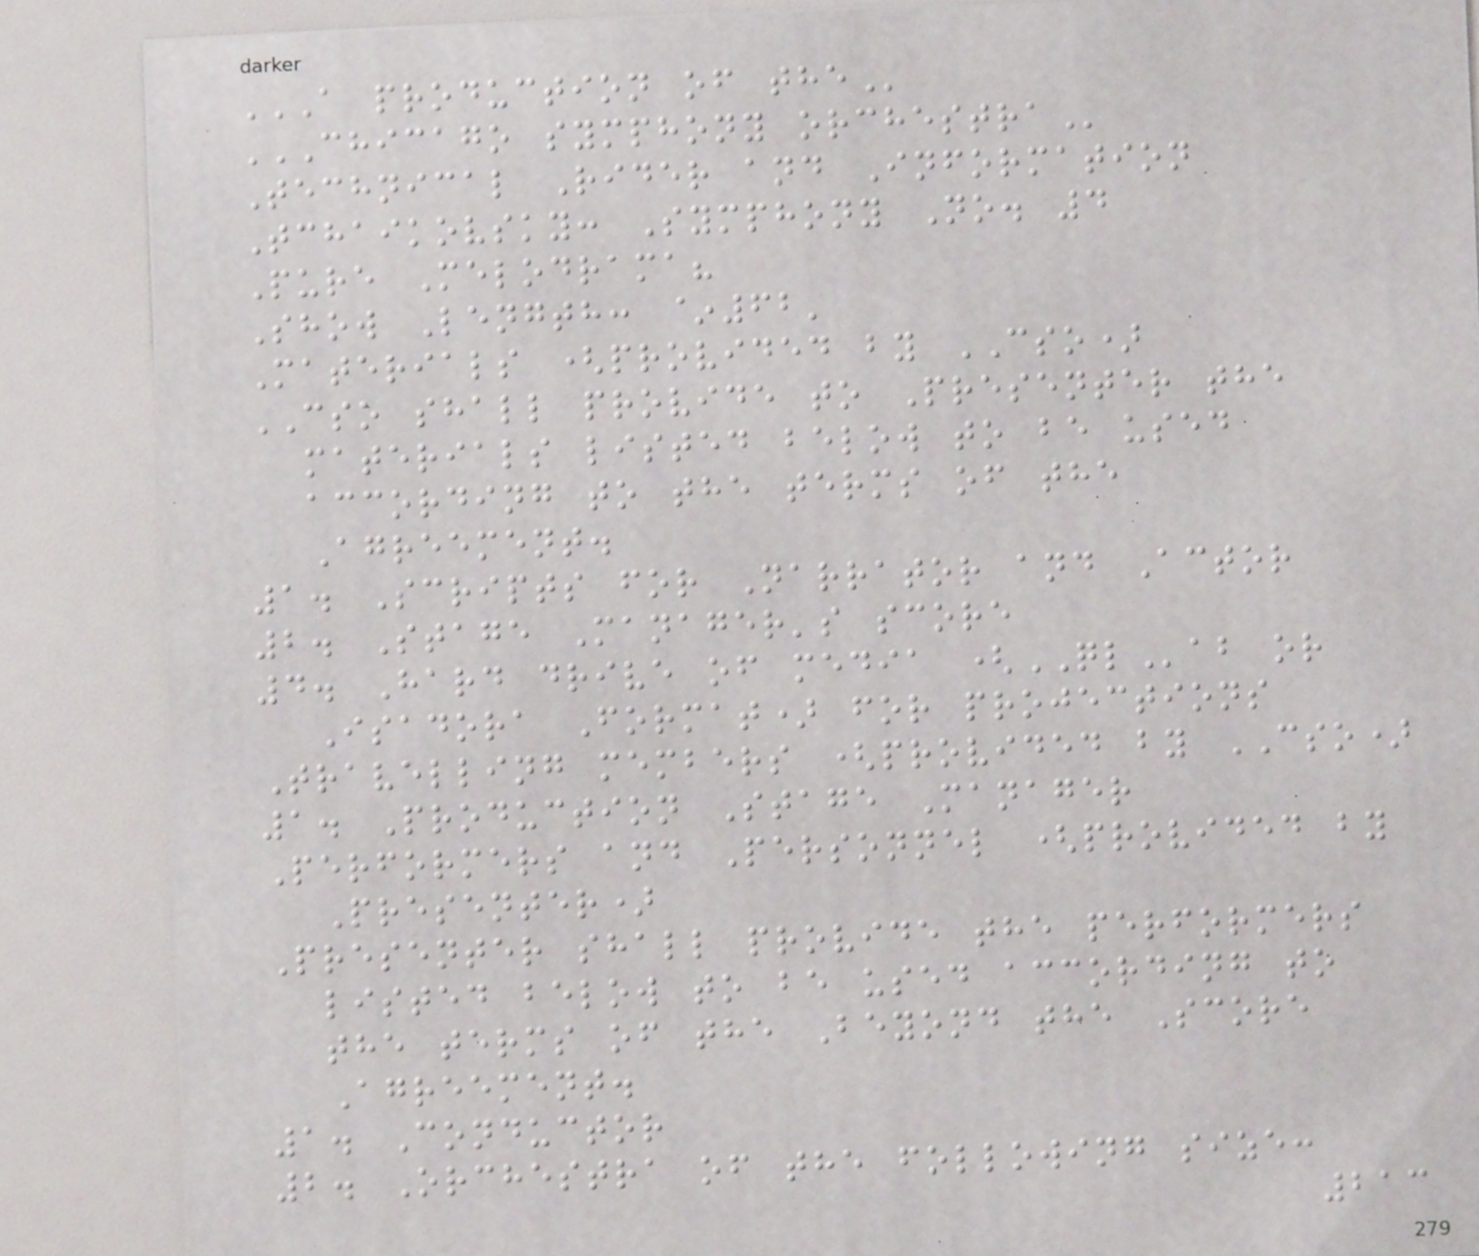A PRODUCTION OF THE
CHICAGO SYMPHONY ORCHESTRA
Technical Rider and Information
Tchaikovsky: Symphony No. 4
Pure Melodrama?
Show Length: ~62'
Materials (provided by CSO)
CSO shall provide to Presenter the
materials listed below to be used
according to the terms of the
Agreement.
1. Scripts for Narrator and Actor
2. Stage Manager's score
4. Hard drive of media (QLab or
Isadora Format) for projections
Travelling members (provided by CSO)
1. Production Stage Manager
Performers and Personnel (provided by
Presenter)
Presenter shall provide the performers
listed below to be used according to
the terms of the Beyond the Score
Agreement.
1. Conductor
2. Orchestra of the following size:
213
